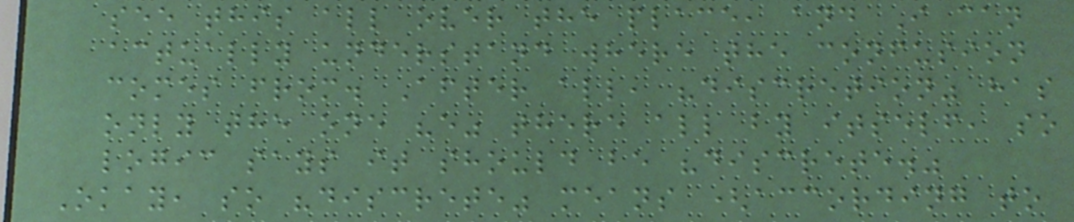see this all over the place, and I can
actually understand where the confusion
comes from. After all, "discretion" has
only the one "e" there all by itself, so
logic says it should be "discrete."
Okay, so "discrete" means (according to
